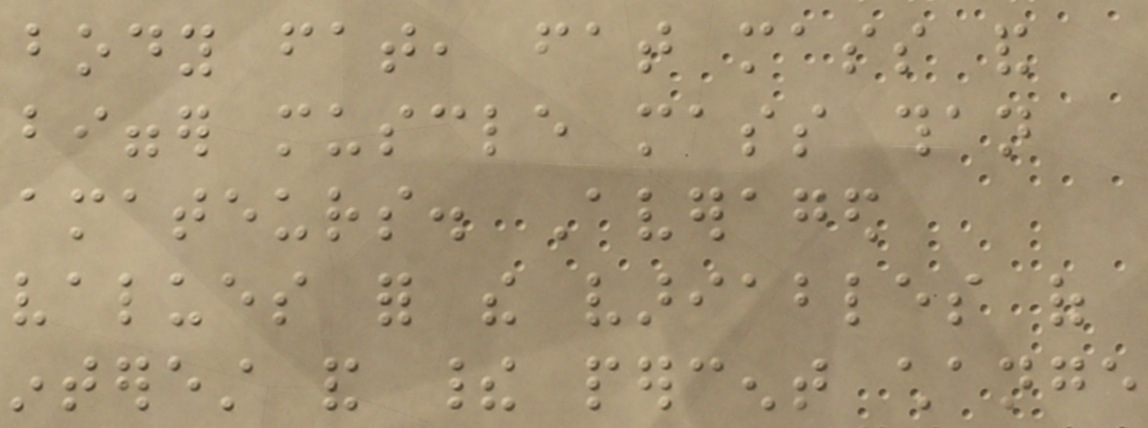body fat, fat mass and
bigger muscle mass than
amateurs. Averaged
values for the variables of
interest and their percent change
